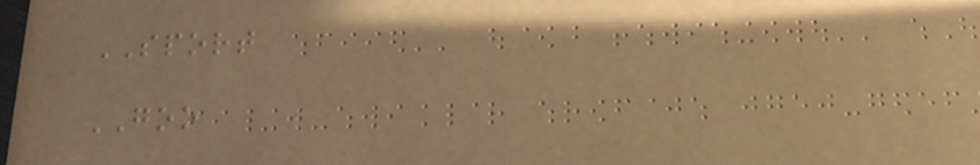SPORT
GOO
